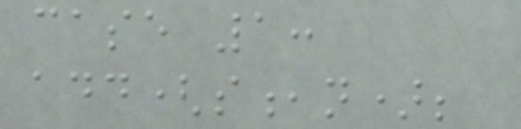case 1:
add(s,n);
